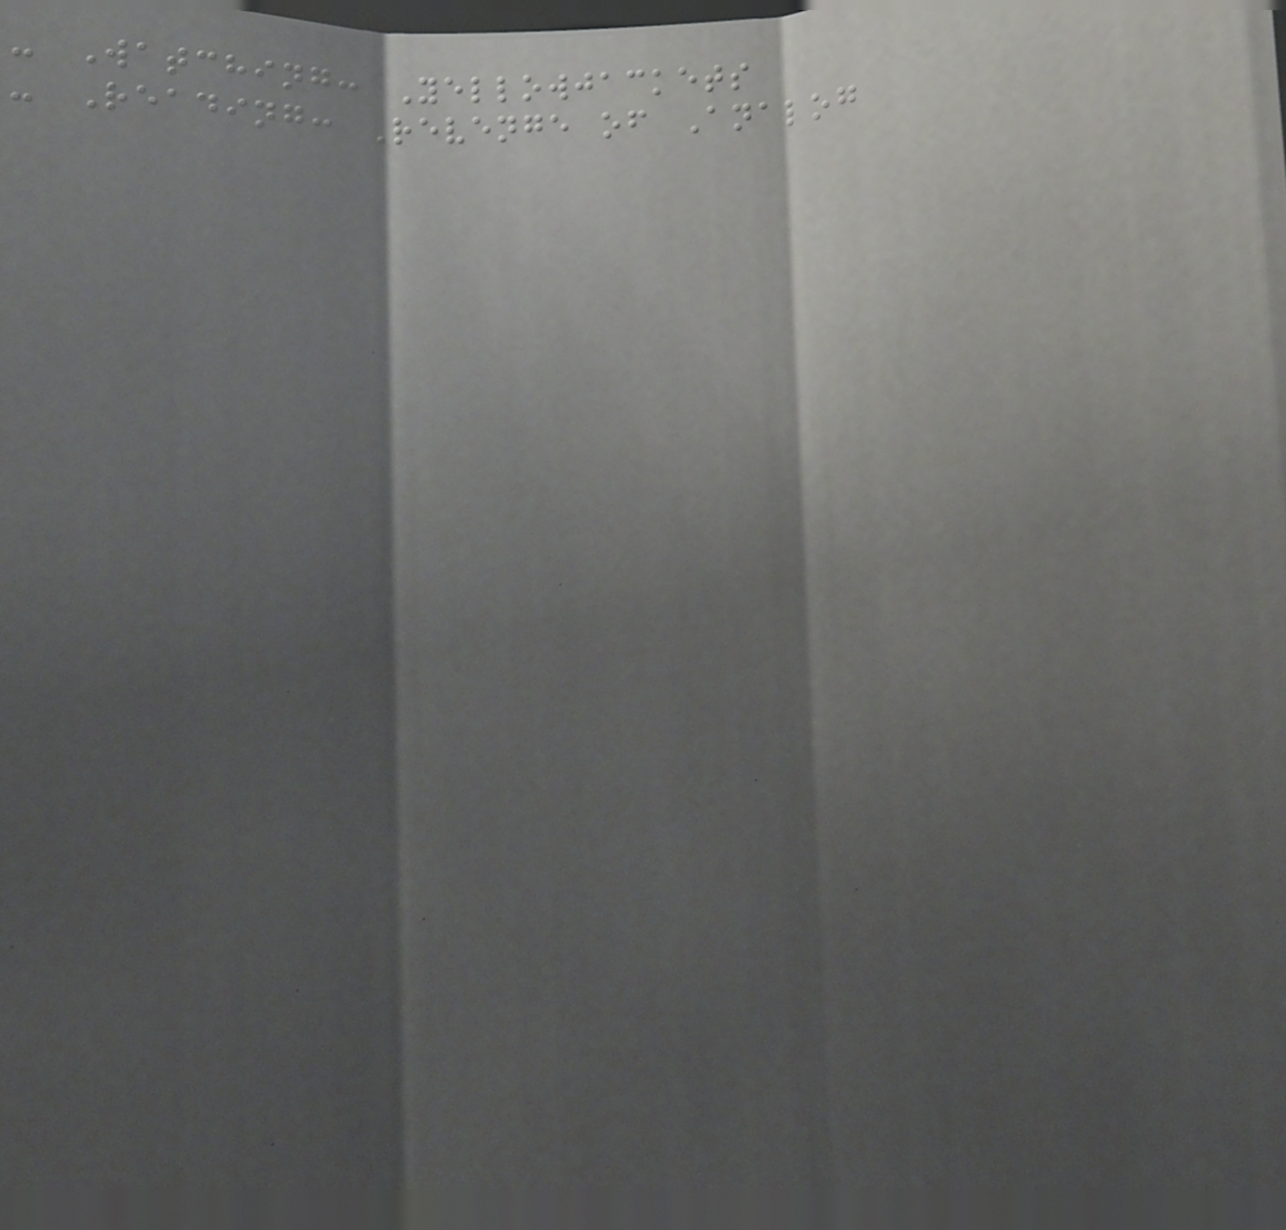- Watching: Yellowjackets
- Reading: Revenge of Analog
